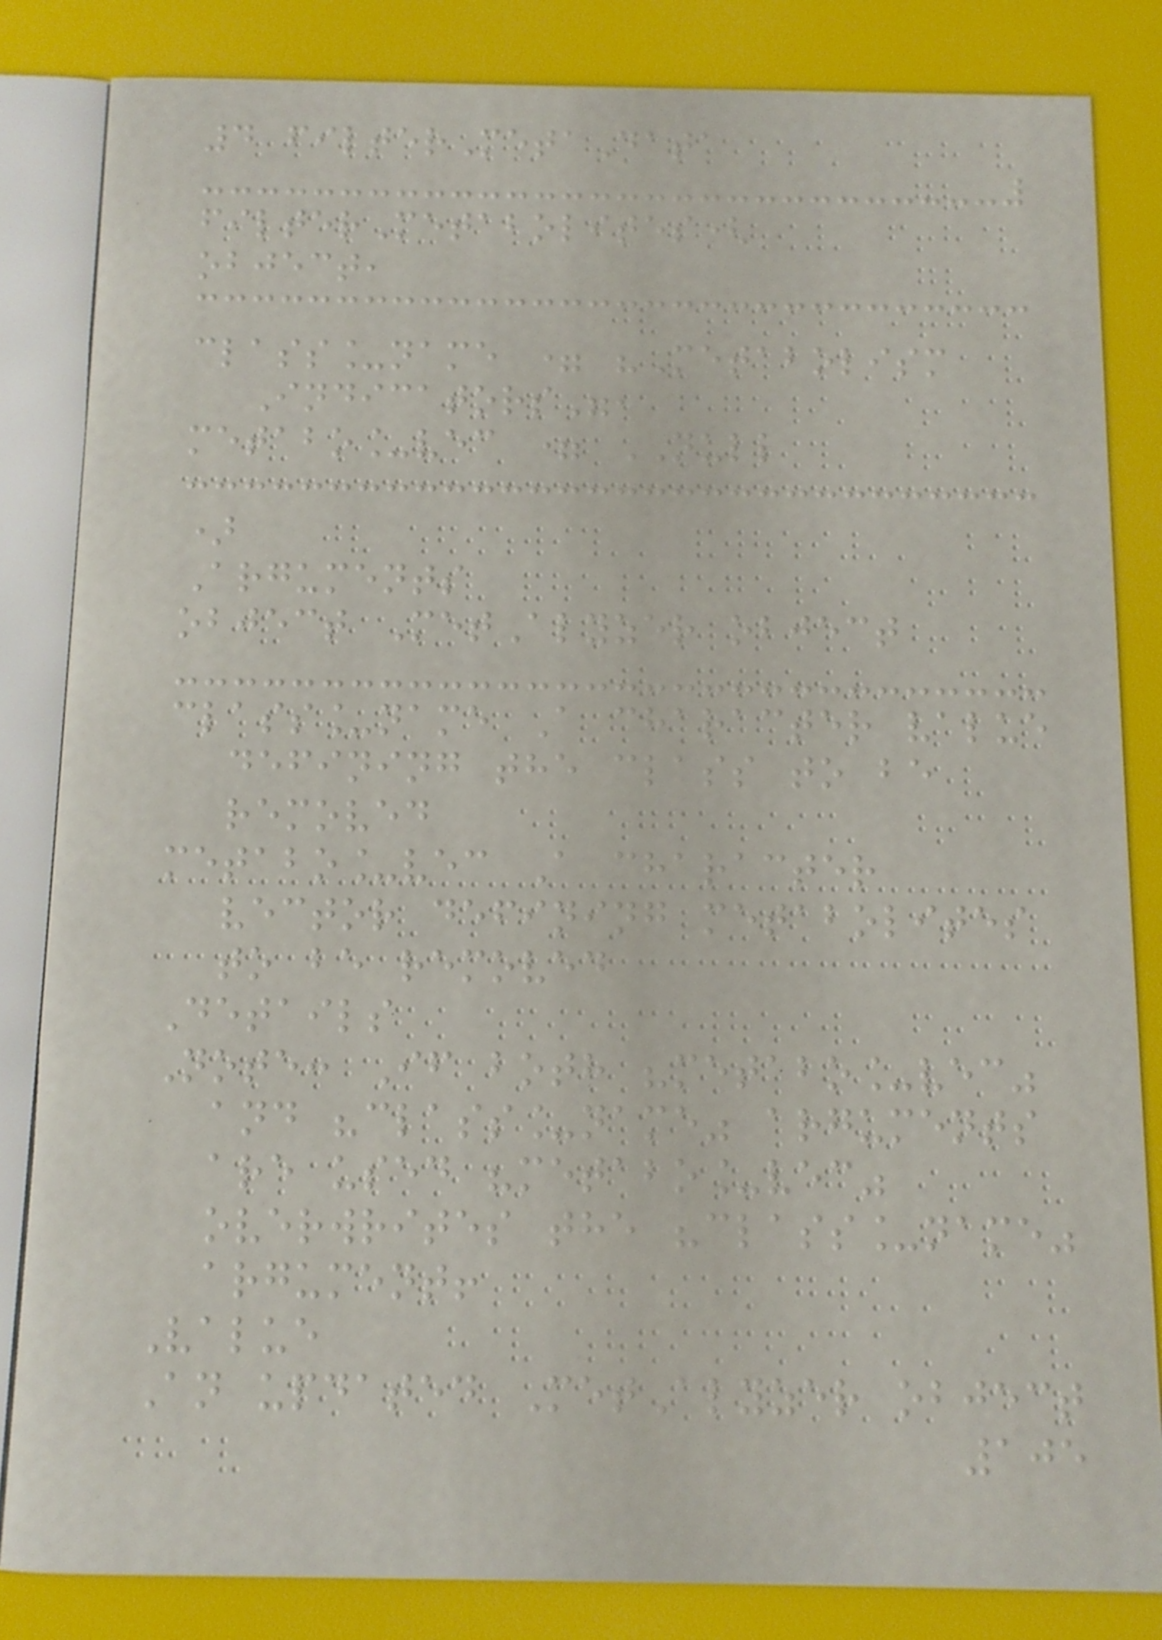4 filterMetaData
filterMetabolites(
object,
class_name = "Metabolism
Indicators",
metabo_vec = NULL
)
Arguments
object MetAlyzer object
class_name A character value
defining the class to be
removed
metabo_vec A character
vector defining metabolites
to be removed
Details
Note: If both "metabo_vec"
and "class_name" arguments
are used "metabo_vec"
overwrites the "class_name"
argument!
Value
An updated MetAlyzer object
105
